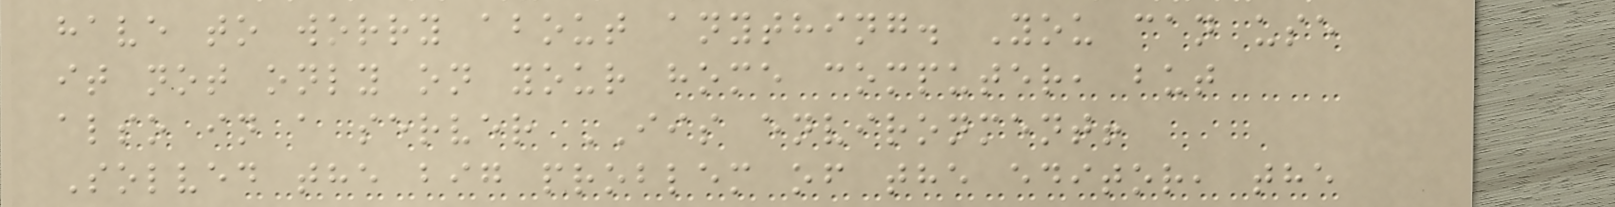have to worry about anything. You can use
it not only on your home computer, but
also in a server IIS environment!
Solved the big problem of the editor, the
